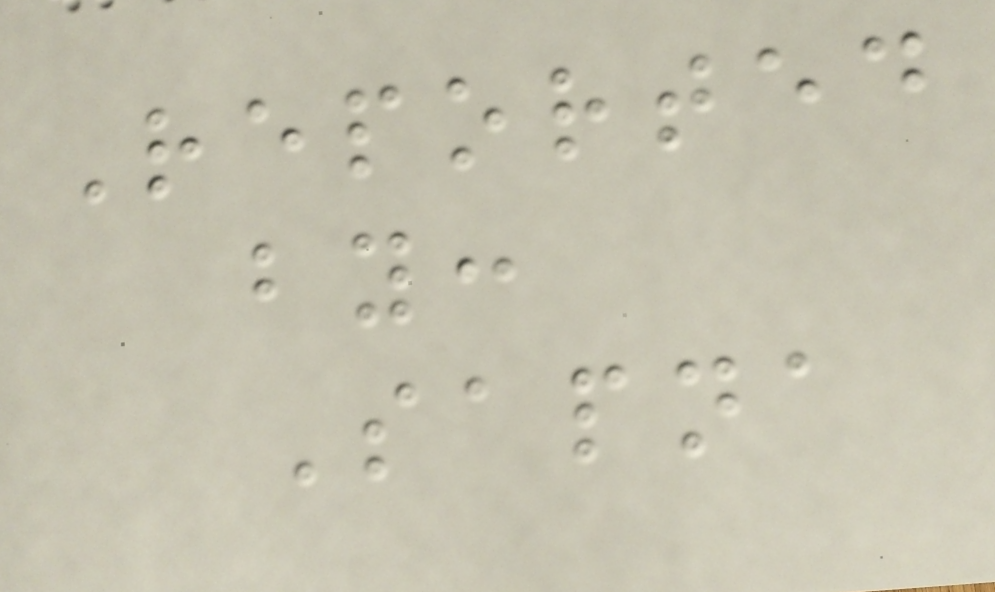Reported
by:
Sapna
